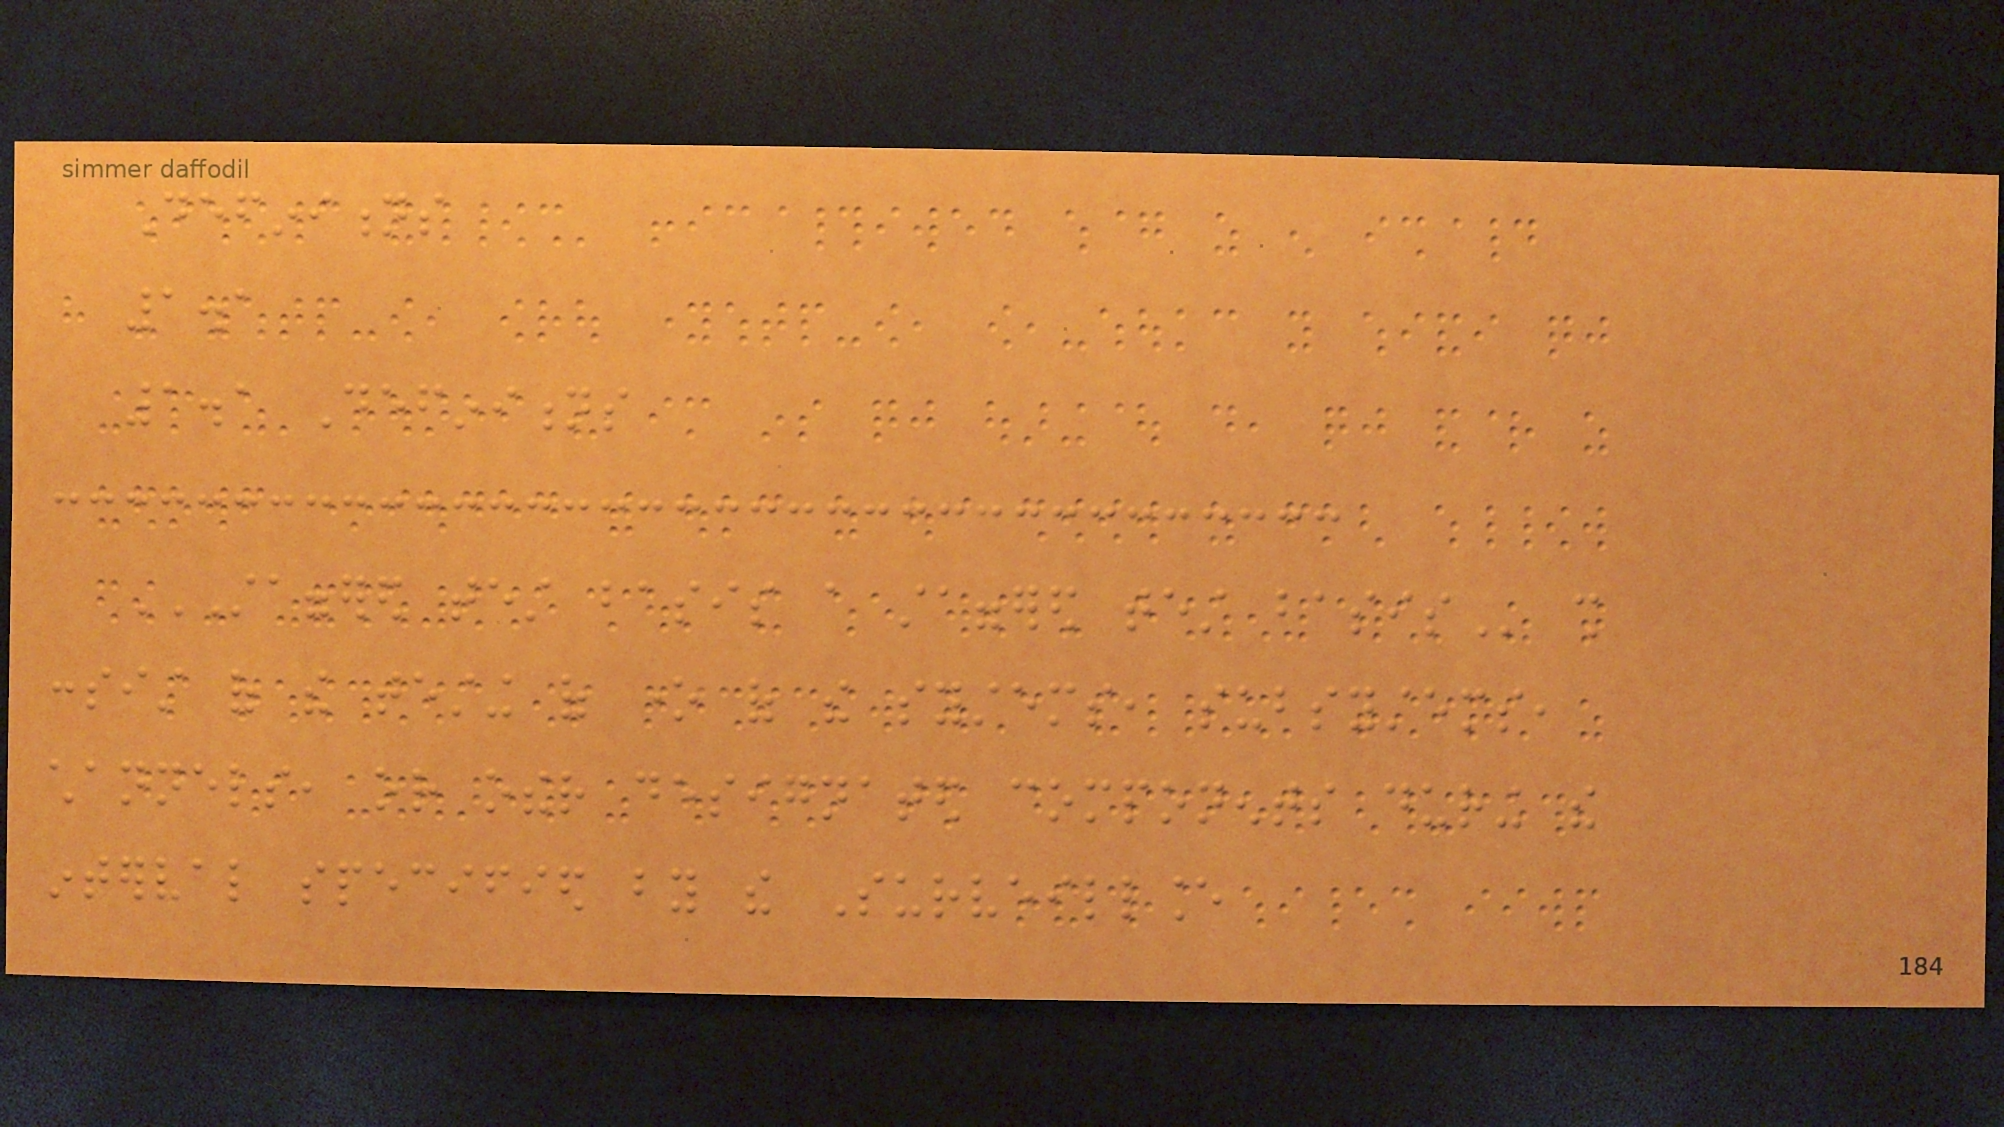Definitions
1.1
1.1 Definitions
STAGGERED TEST BASIS A STAGGERED TEST BASIS shall
consist of the testing of one of the systems, subsystems,
channels, or other designated components during the
interval specified by the Surveillance
